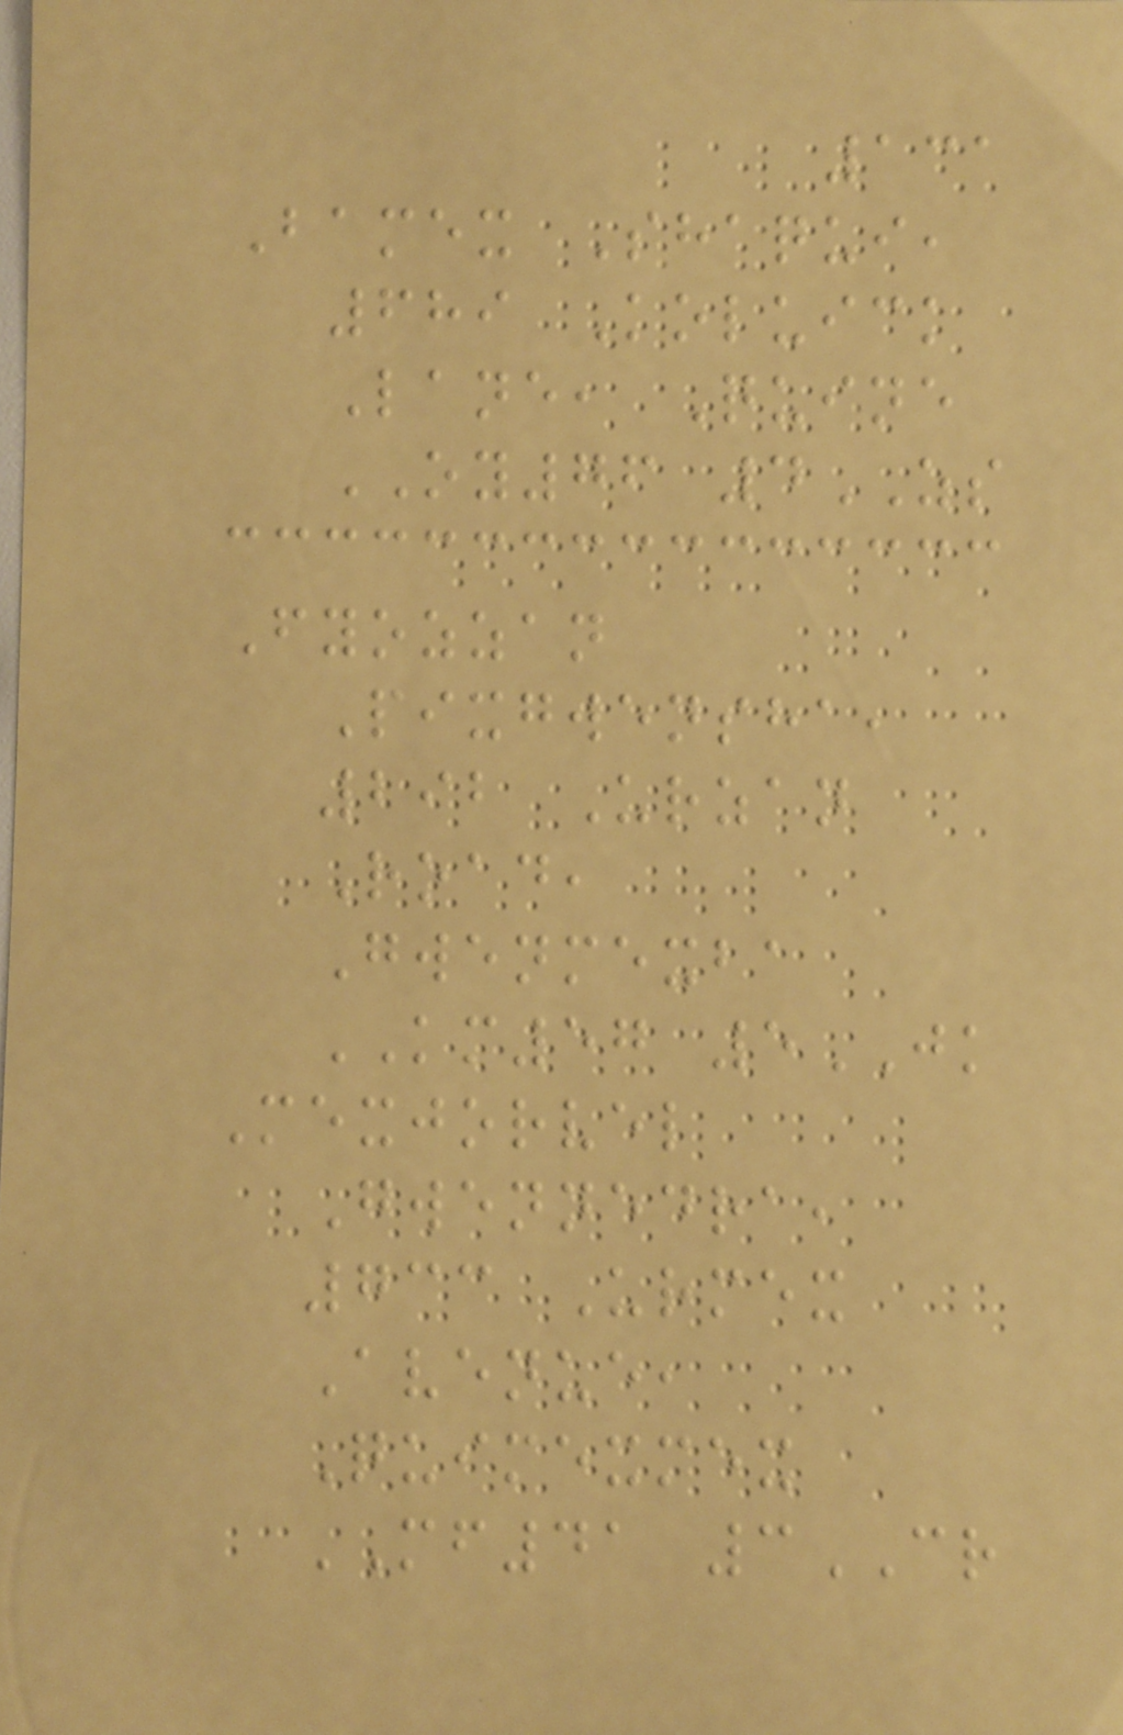131
Bamex Shaqui,
689 Koluick
Lane, Quine
OY76 4ZS
Fyozzan
Pixgwensha,
292 Urzan
Road,
Gwenmexba
KM57 5JK
Mexjorvel
Gwennedra,
733 Urmex
Avenue,
Quimexmex
MF41 3CR
